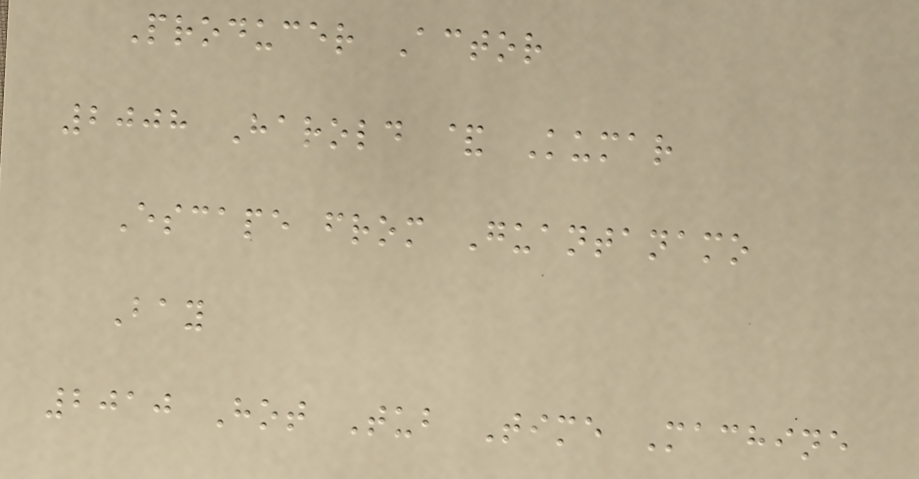Producer Actor
2008 Harold & Kumar
Escape from Guantanamo
Bay
2010 Hot Tub Time Machine
